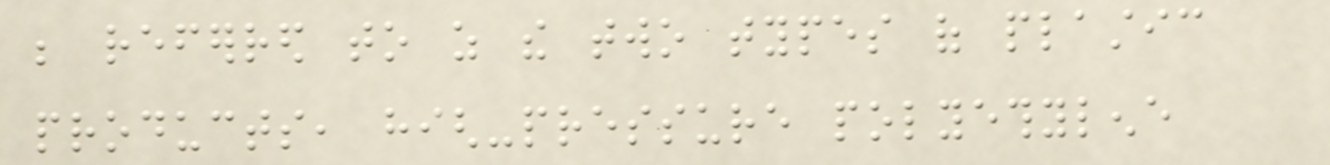be referred to as the two types of plastic
products, high-pressure polyethylene
